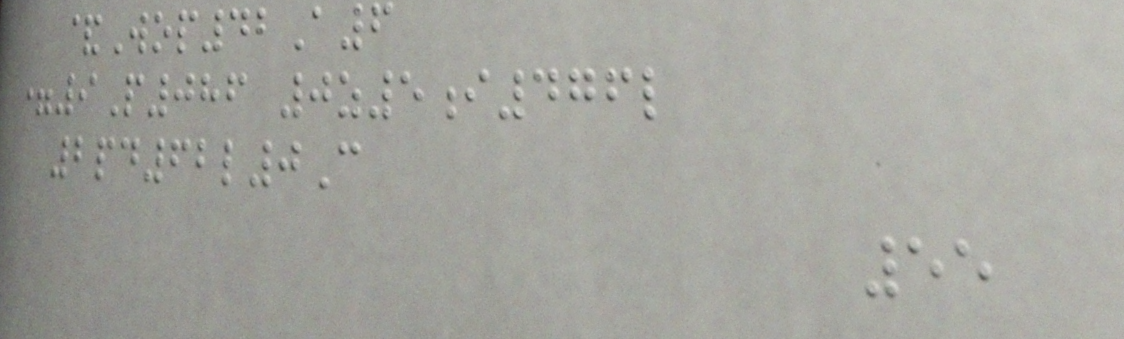&Wop42A6
=9P086 0z5i476l
2pd62l0C
55
